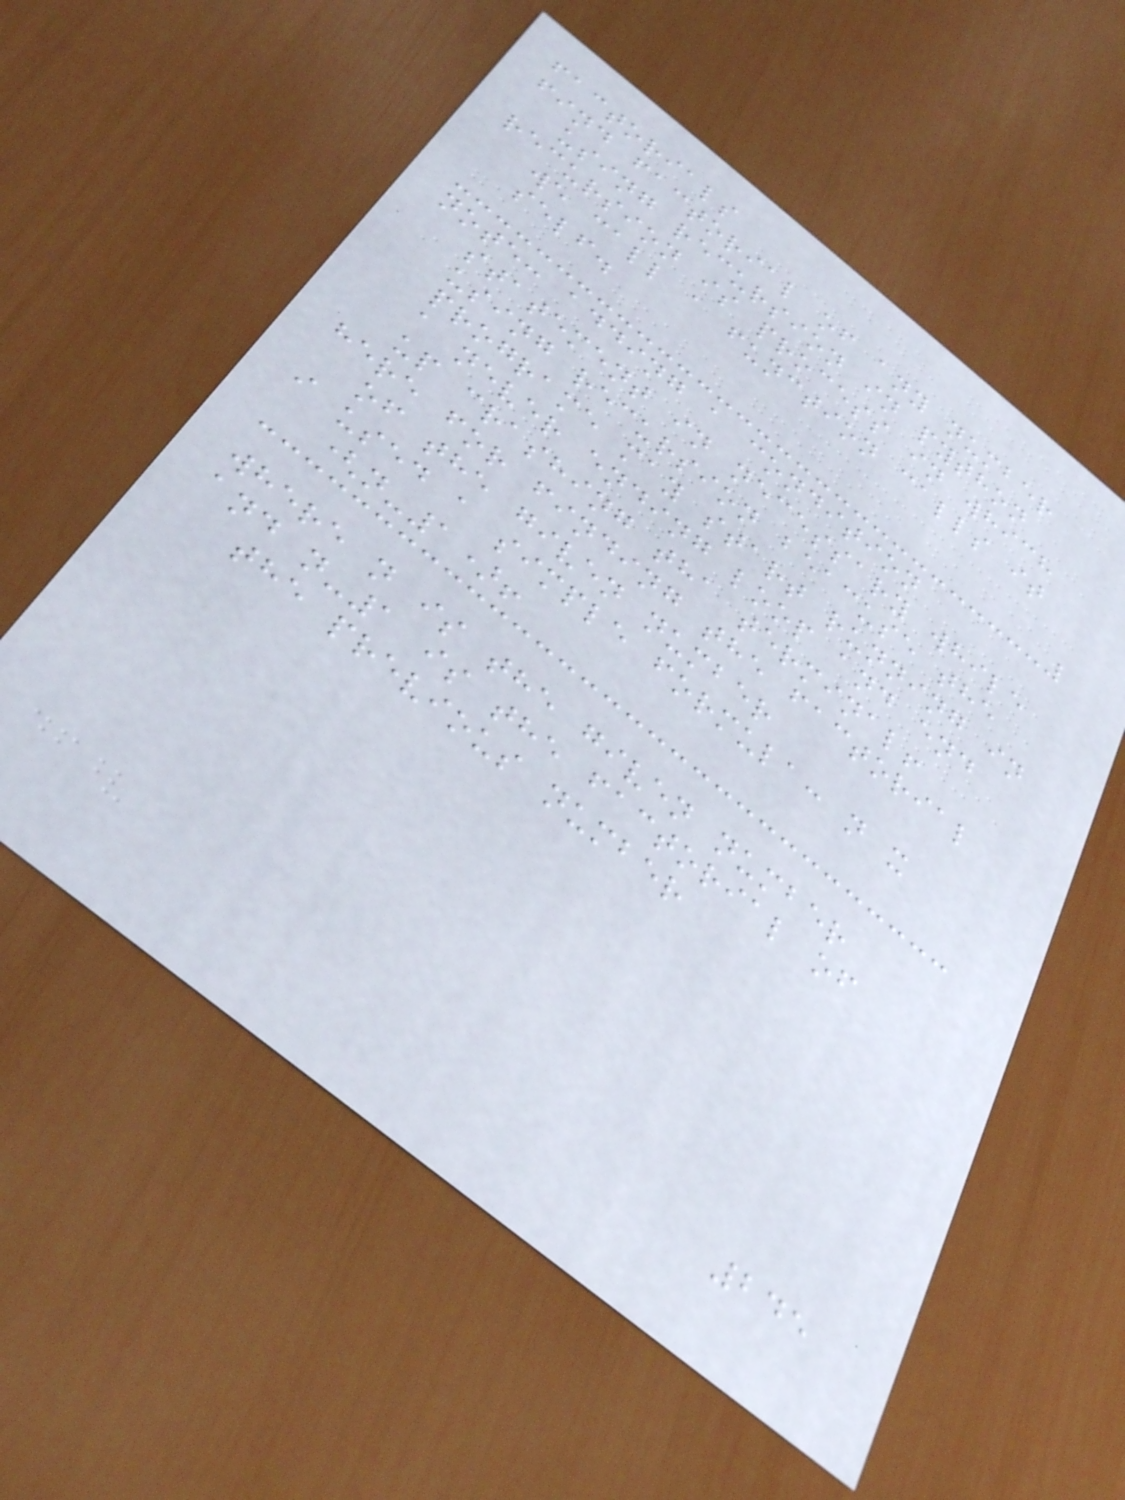factorials
find factorial of any number
using recursion in python
recursion is process in which
we call a function calls it
self.
note: adding a condition
statement in necessary while
using recursion beacuse the
programe may start running in
a never ending loop and end
up crashing tha terminal!
here for finding the factorial
of the given number
i used a simple formula: n x
(n-1)!
where n is the given number
and n-1 is the factorial of
the previous number
245
